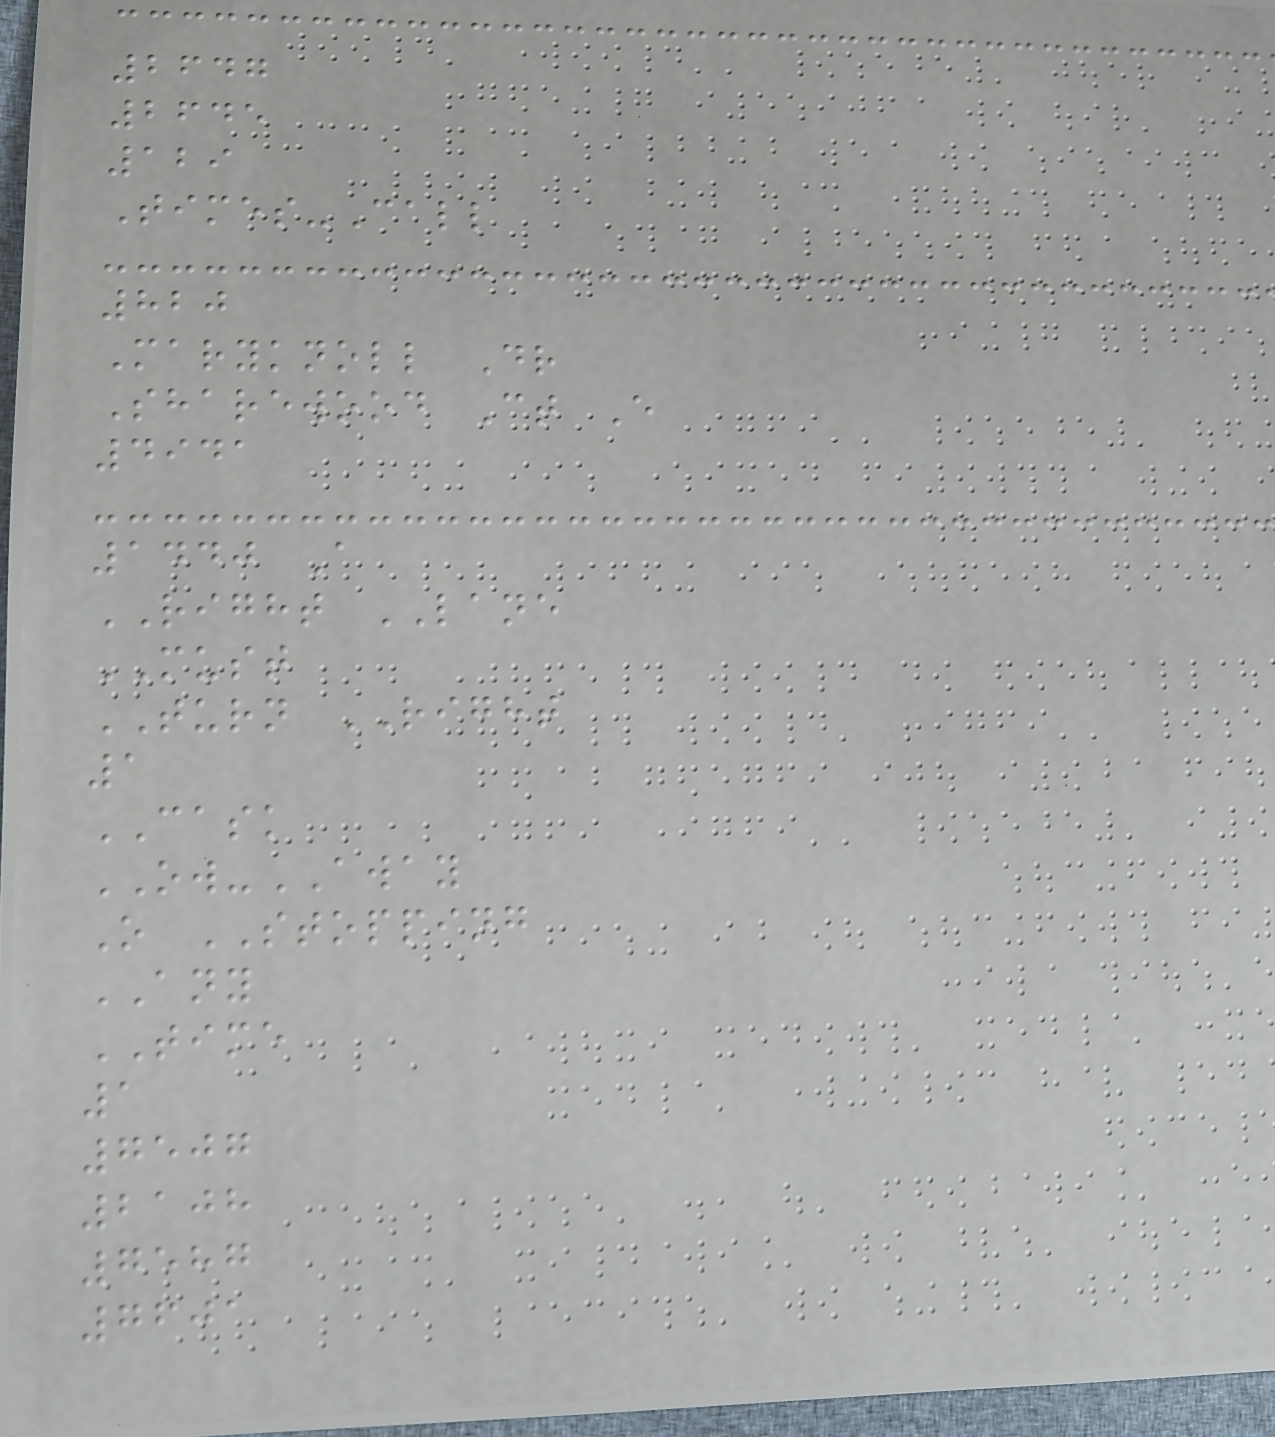2647
2645
129
Times-Call
820
Maryknoll Dr
Sharewood Ct E
4941
1440 A
RIGHT LANE
MUST
TURN RIGHT
1
CASK
OW-AWAY
O STOPPING
ANY
TIME
1
7507
2108
7587
7601
